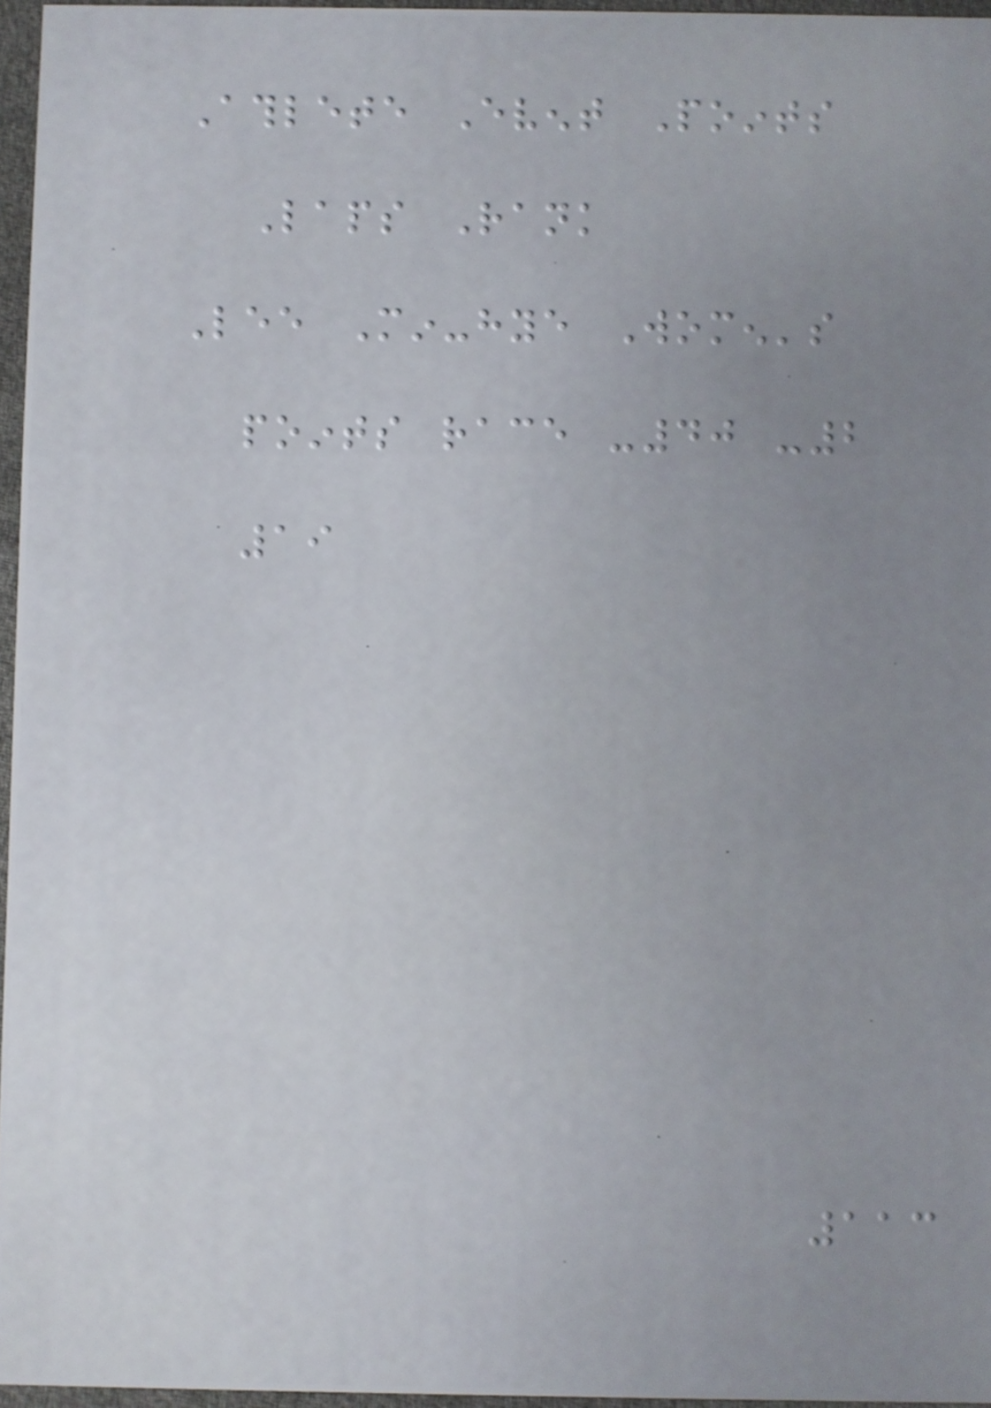Athlete Event Points
Laps Rank
Lee Min-hye Women's
points race -40 -2
19
113
